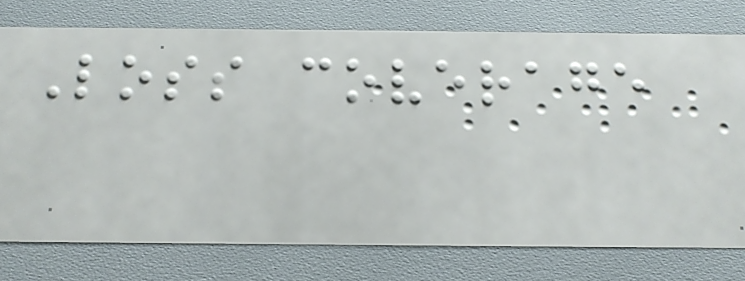Loss coverage
